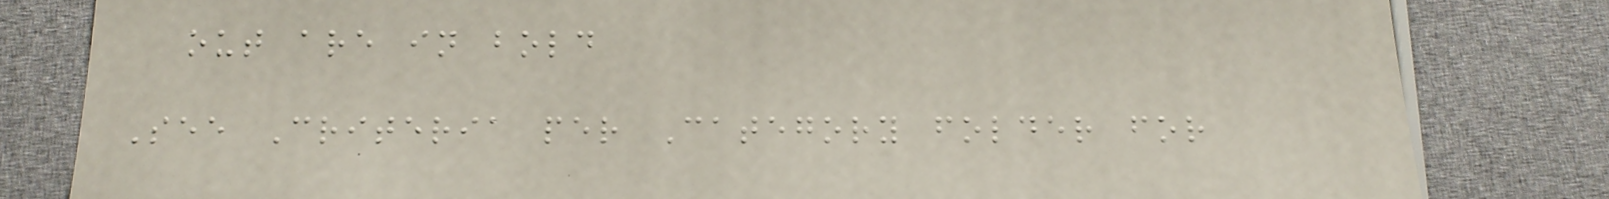out are in bold
See Criteria per Category folder for
